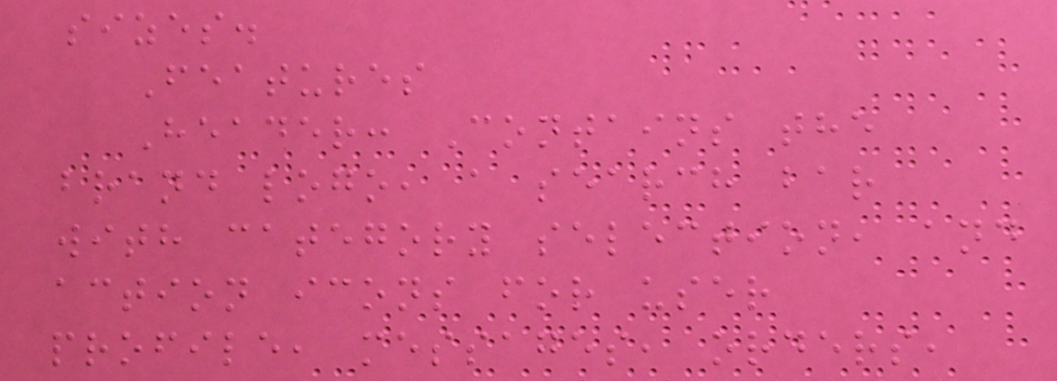sizes.
Features
Header: Contains the
brand logo, a search bar
with category selection, and
action icons for user
profile, messages, orders,
